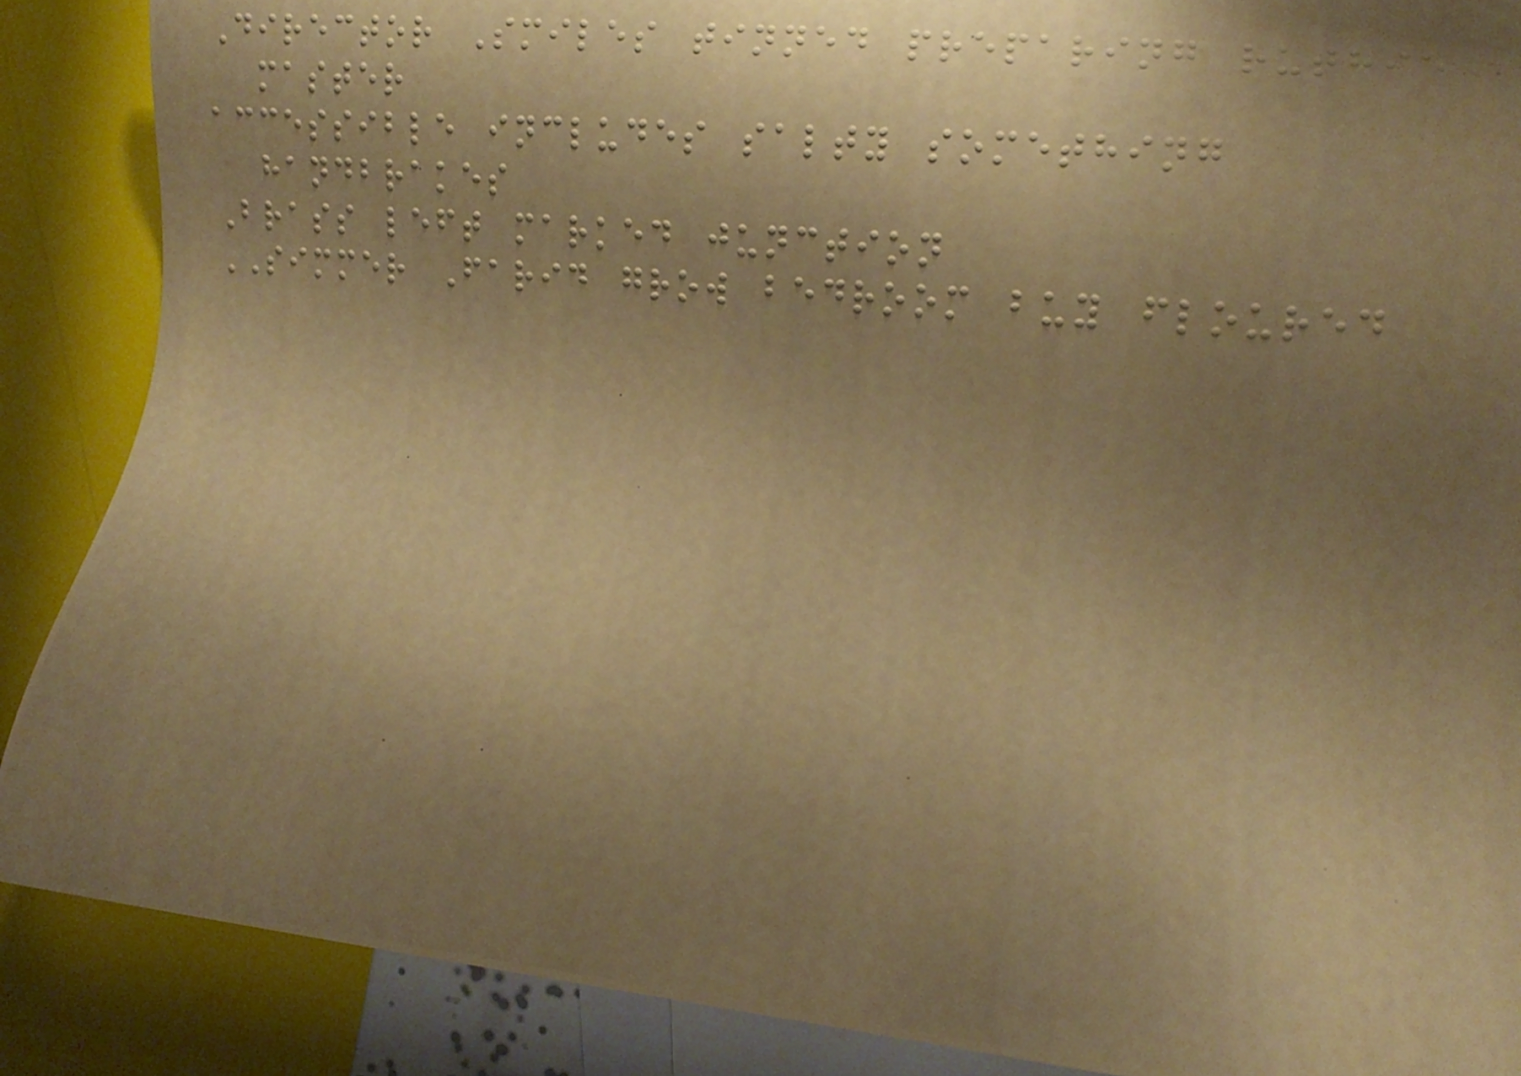Director Smiles tinned preparing ruthie
master
accessible includes salty something
handbrakes
Brass left marked junction
SIMMER Farid grow bedroom buy floured
